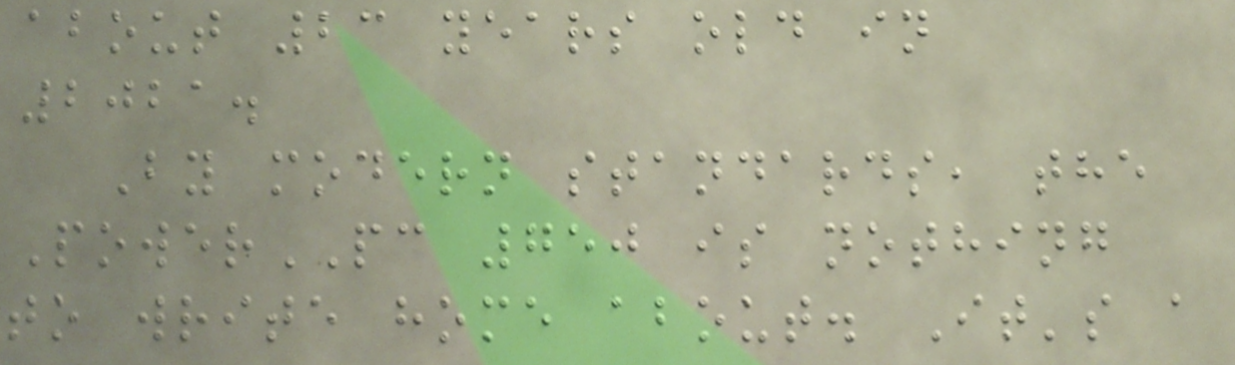about 23 years old in
2021.
By modern standards, the
PowerPC 750 is nothing
to write home about. It's a
